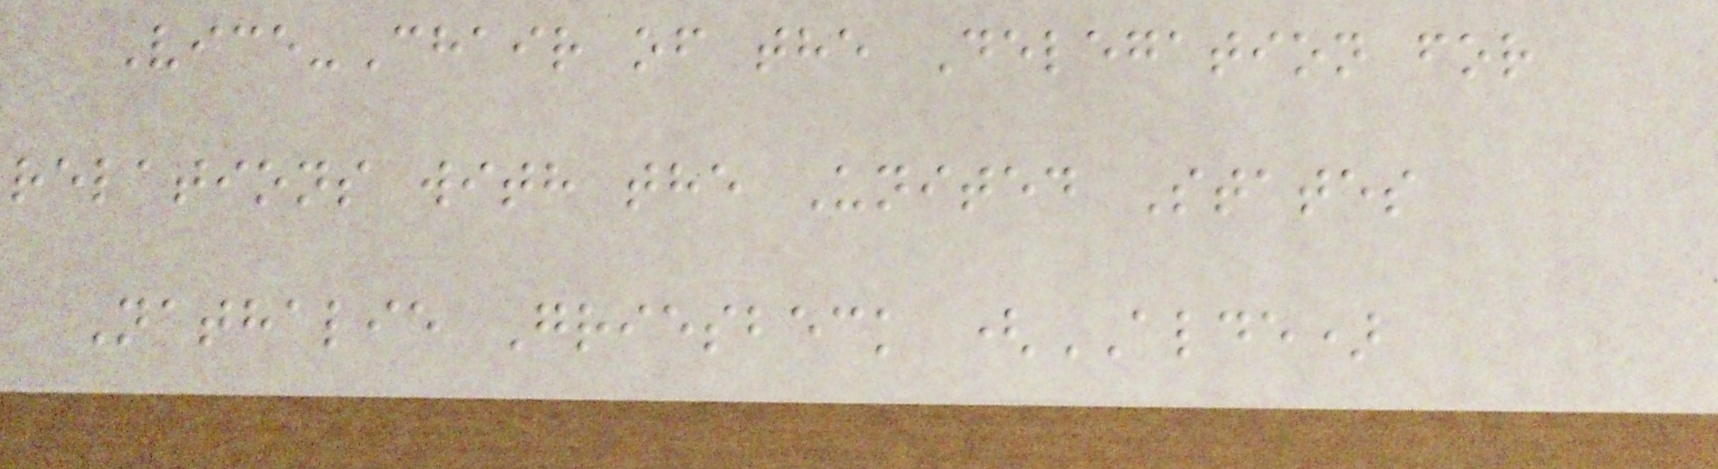Vice-Chair of the Delegation for
relations with the United States
Nathalie Griesbeck (ALDE)
